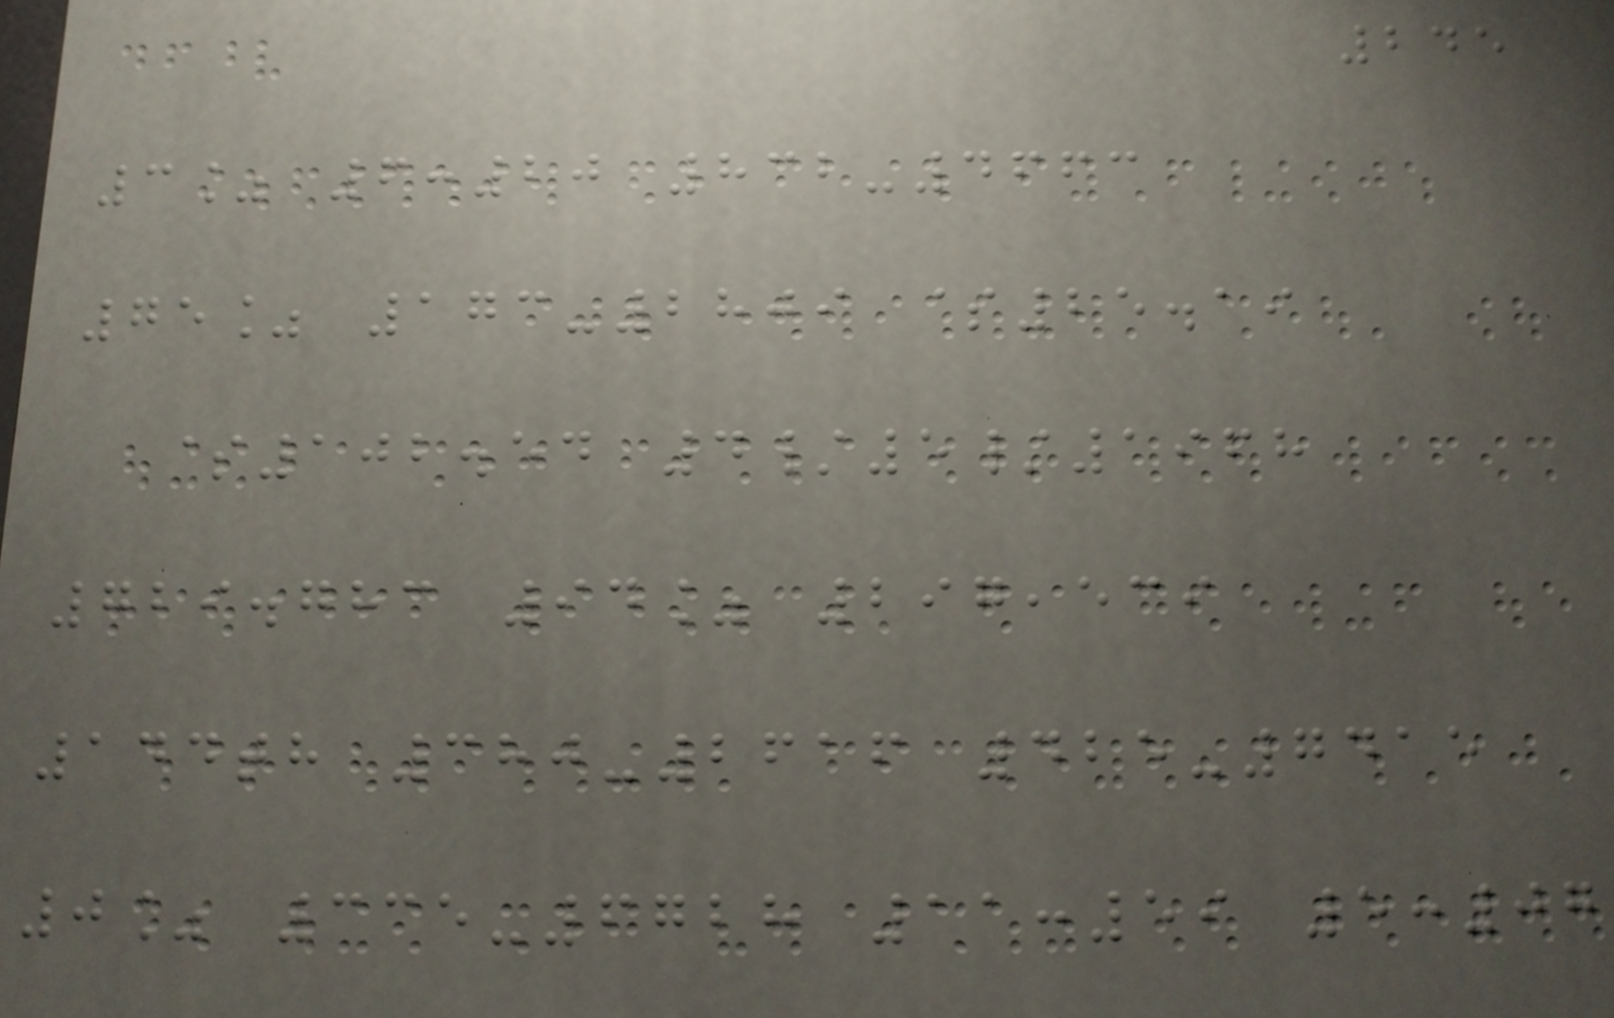245
3% 6:20 832-4663
75% 173-2809 $25.19
$102.54 4/5/1968
729.783 94% 297,539
144th 380-2616 425-7415
0% 335-6728 11:59 5:07
